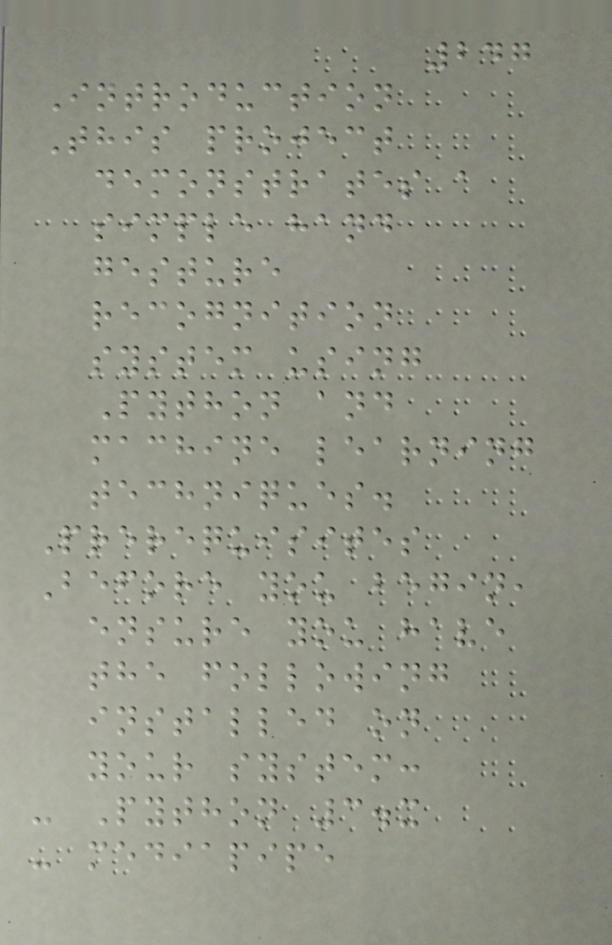247
Introduction
This project
demonstrates a
simple hand
gesture
recognition
system using
Python and
machine learning
techniques.
Prerequisites
Before you begin,
ensure you have
the following
installed on
your system:
- Python 3.x
- mediapipe
